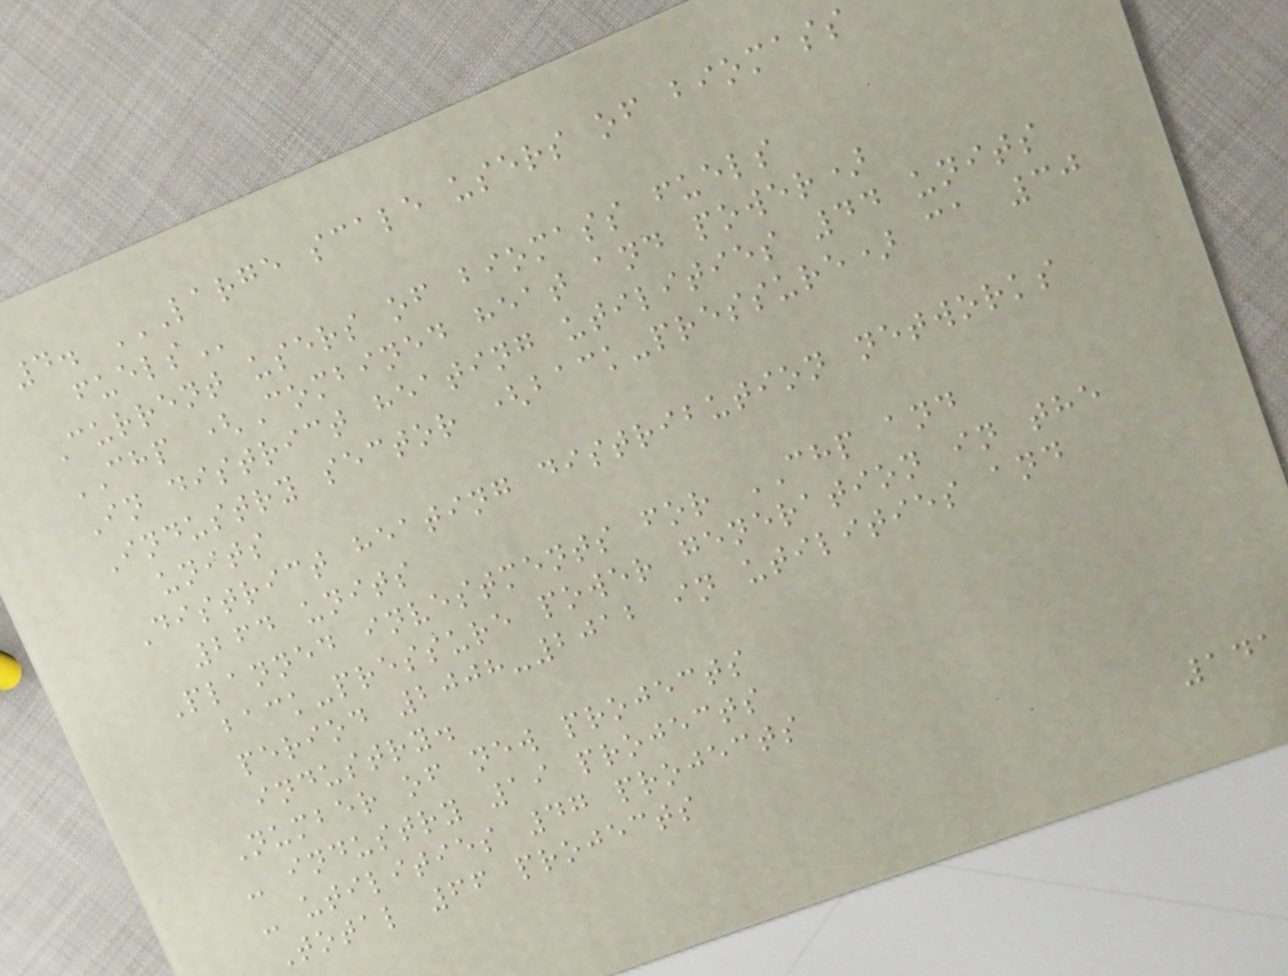4. LARGE SCALE USERS OF BIOMASS
FUELS
Current users of biomass fuels
CHP (Combined heat and power)
In district heating utilities 44 units
Industry sector (back-pressure) ca 30
units
District heating distribution networks
264 units
Planned investments for CHP and
back-pressure power generation in the
period 2008-2012 in utilities and
industry.
Number of new projects
- industry 19 projects
- utilities 47 projects
Total 66 projects
141
